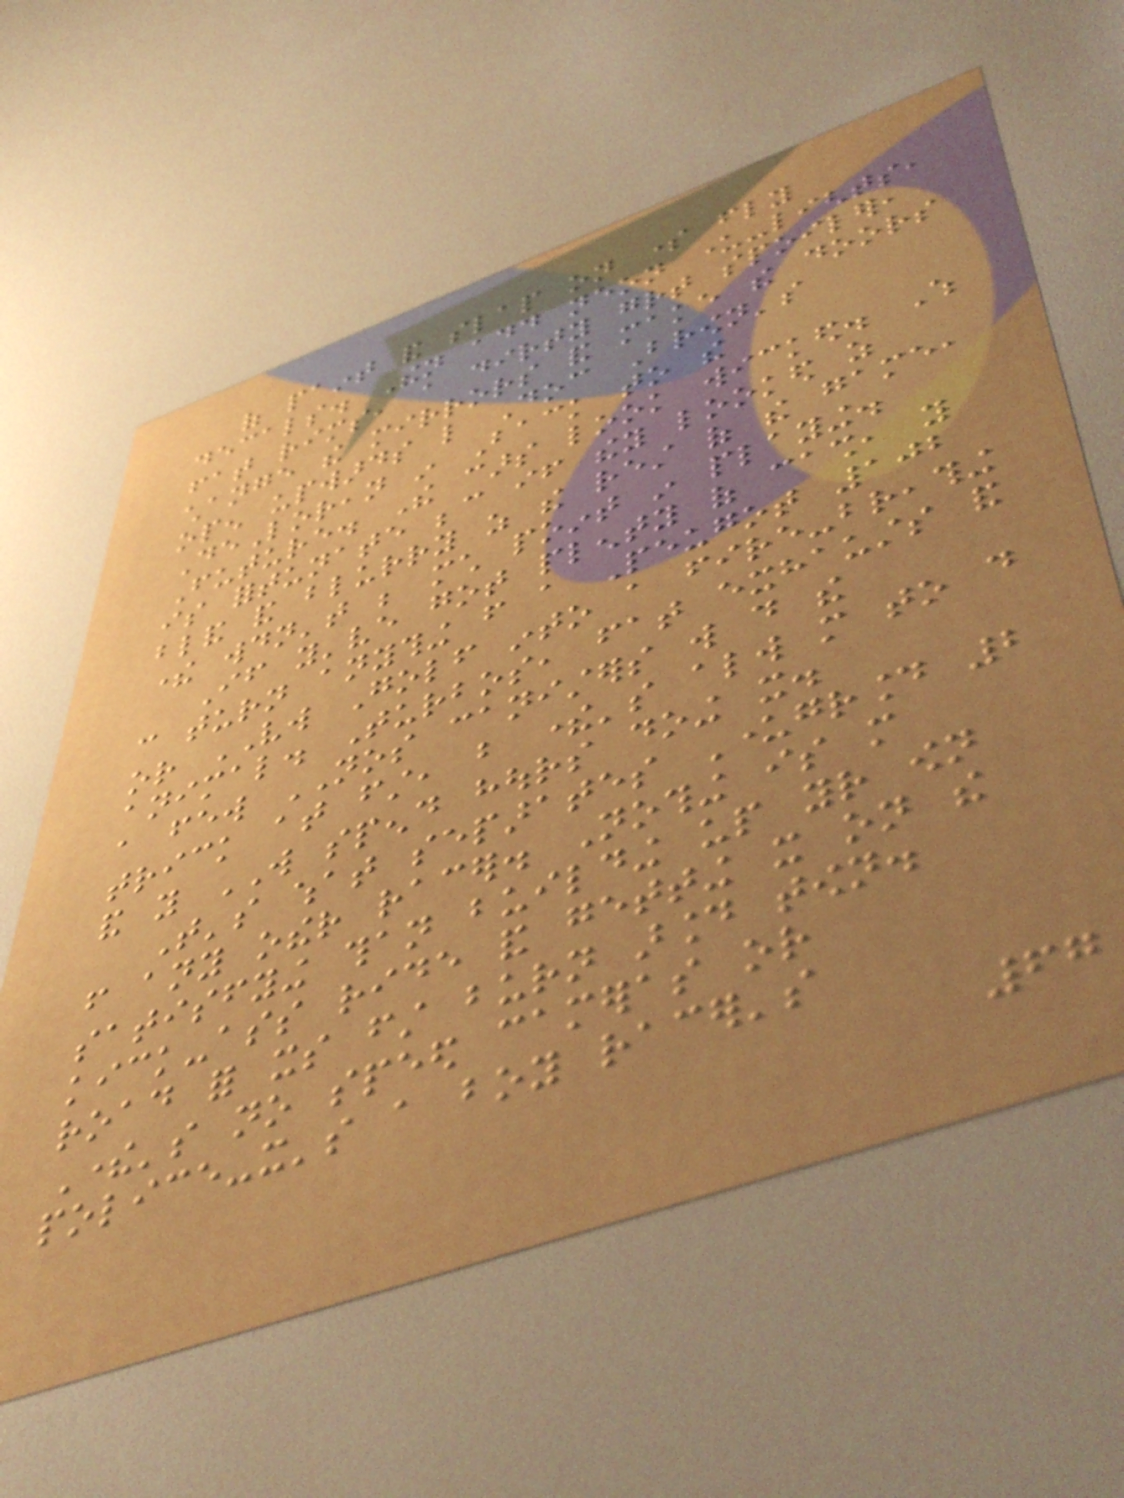of paint and slap on some fly
decals. Then add neon under-lights,
fat rims, a dirty great spoiler,
change the mirrors and make the doors
open upwards like Doc Brown's
DeLorean in Back to the
Future. The cars look wicked. Which
is fortunate because if they looked as
bland and blurry as the rest of the game,
there wouldn't be much point in playing.
If you've got plenty of cash, you
can turn anything from a Peugot 102
or VW Golf into a fire-breathing
animal. Turbos, fat exhausts and
a few NOS canisters will do the
trick at first, but there's always more to do
and you WILL spend hours doing it.
That's what separates Underground 2
from any other racer. Nothing is more
satisfying than building up your own
kick-ass ride and getting it on the
road for its first burn around town.
There's no speed cameras or
police-it's a boy racer's
67
